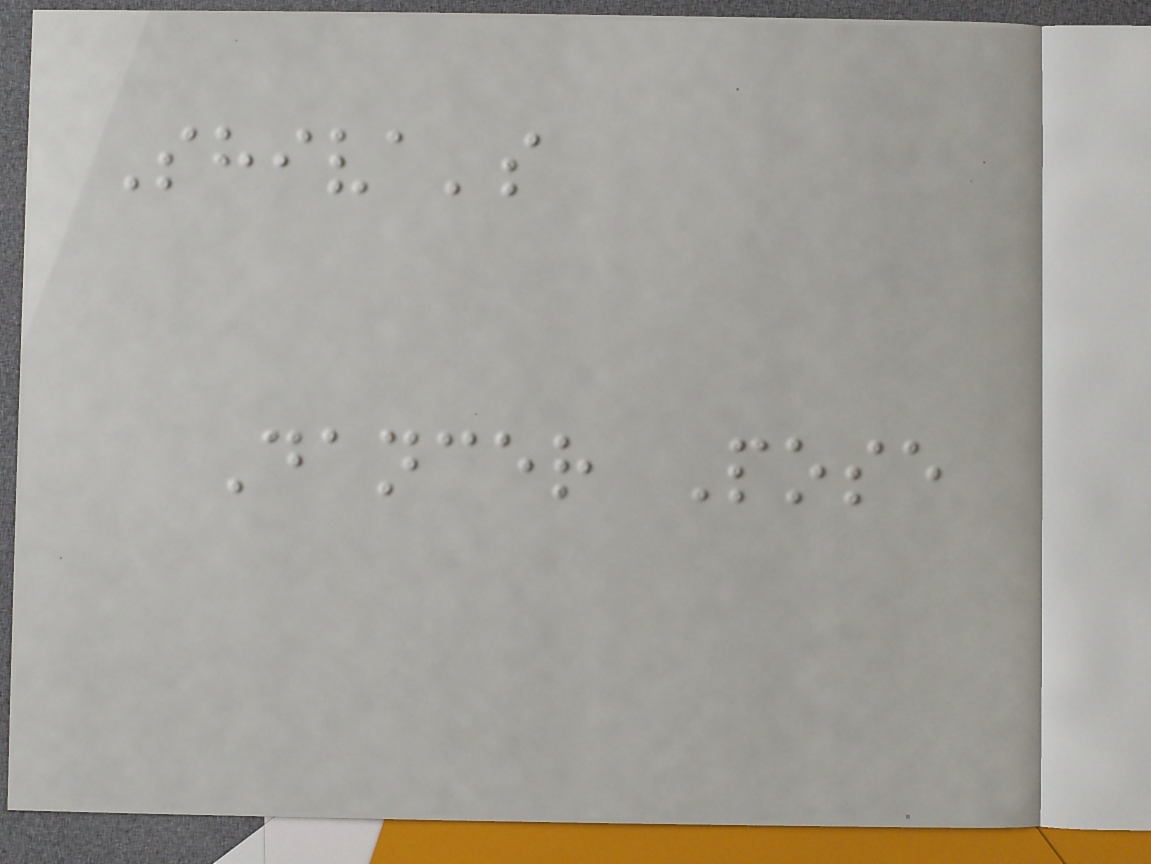Shiva's
Dancer Pose
